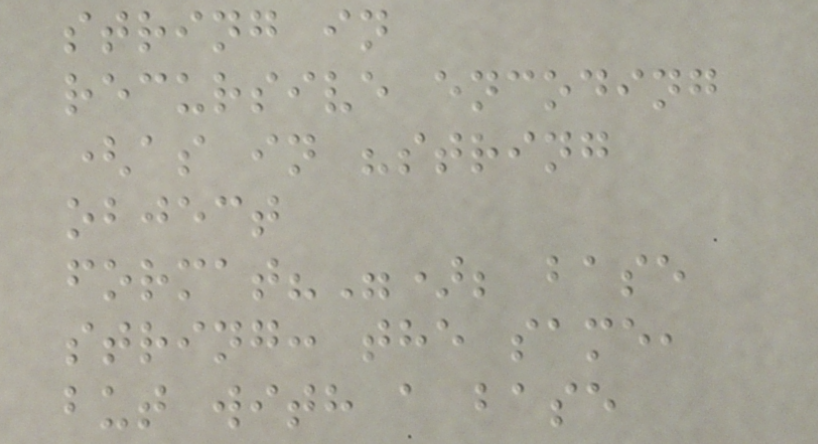string in
recursive encoding
(as in "string
object
format?"); base
string: the same,
but with a base
